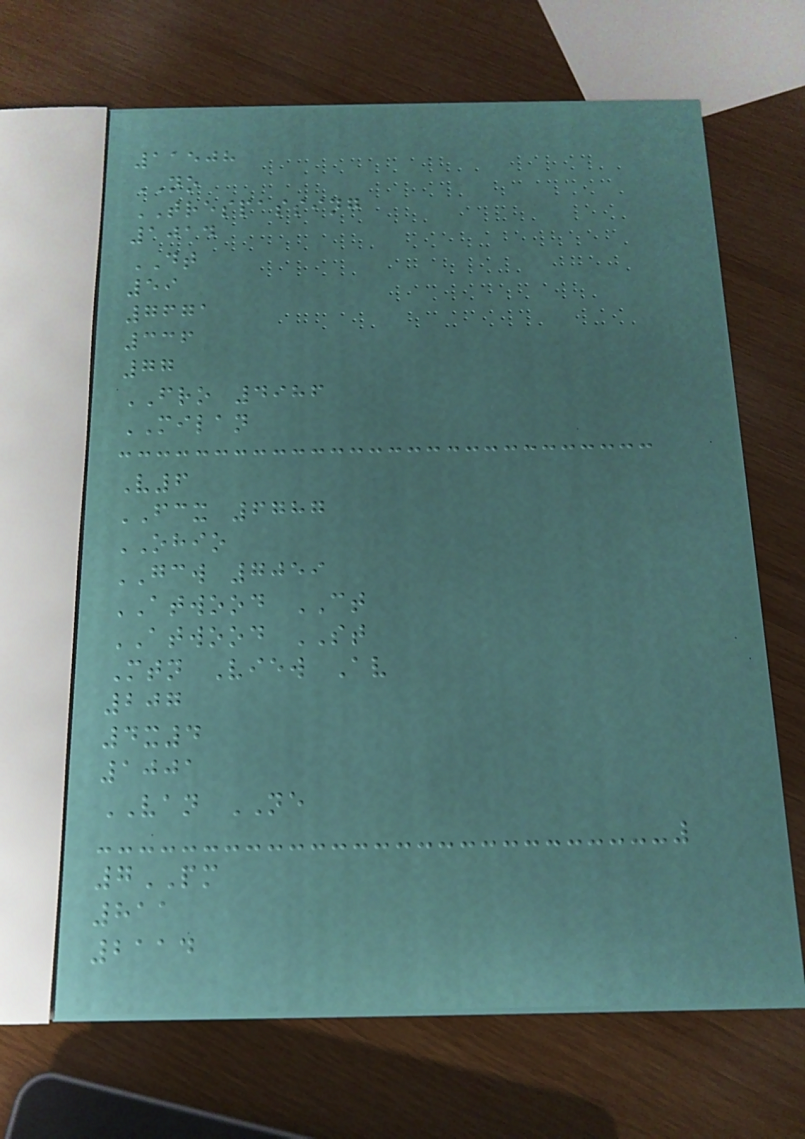11508
NO
TRESPASSING
1014
DT
59
7671
336
77
FRO 4986
MILAN
V6
FCX 6787
OHIO
GCW 7059
ATWOOD CT
ATWOOD ST
Mtn View Av
207
4x4
1001
VAN NE
7PM
811
2114
